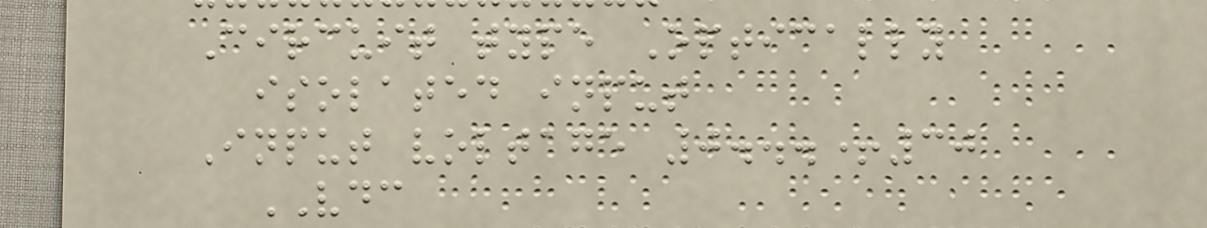Circuit type Optically
isolated input
Input voltage 0...+30
VDC
